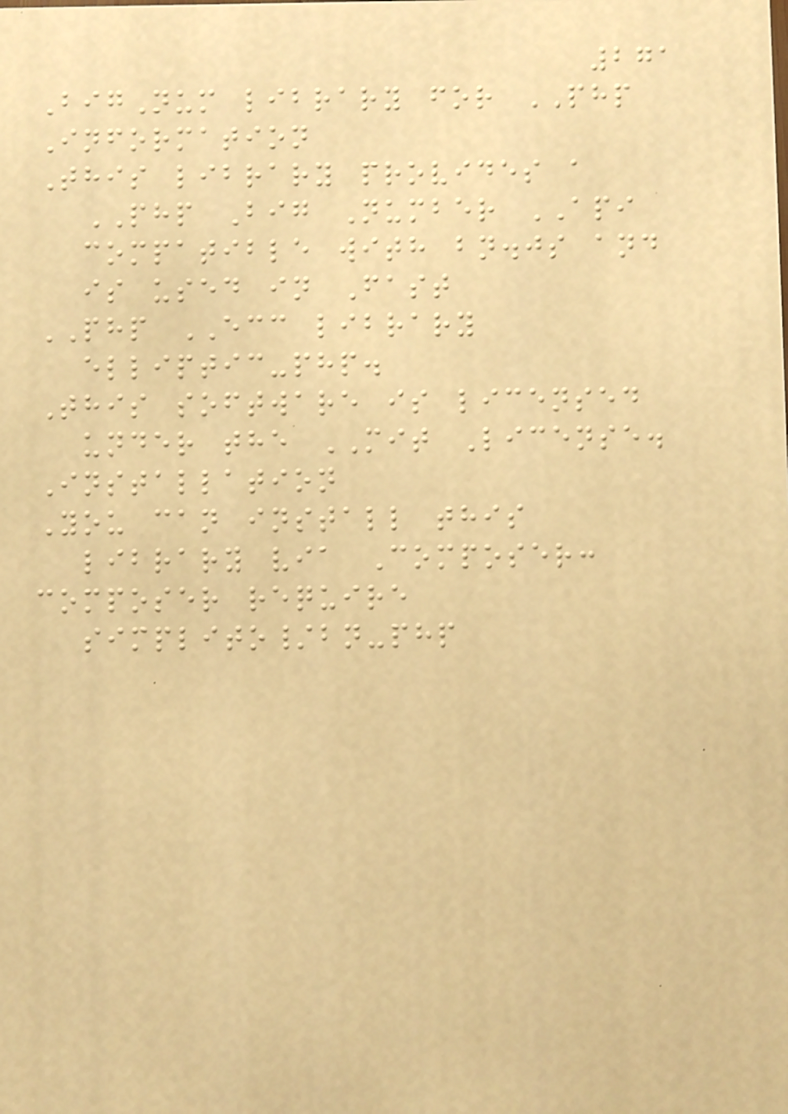271
BigNum library for PHP
Information
This library provides a
PHP Big Number API
compatible with bn.js and
is used in Fast
PHP ECC library
elliptic-php.
This software is licensed
under the MIT License.
Installation
You can install this
library via Composer:
composer require
simplito/bn-php
